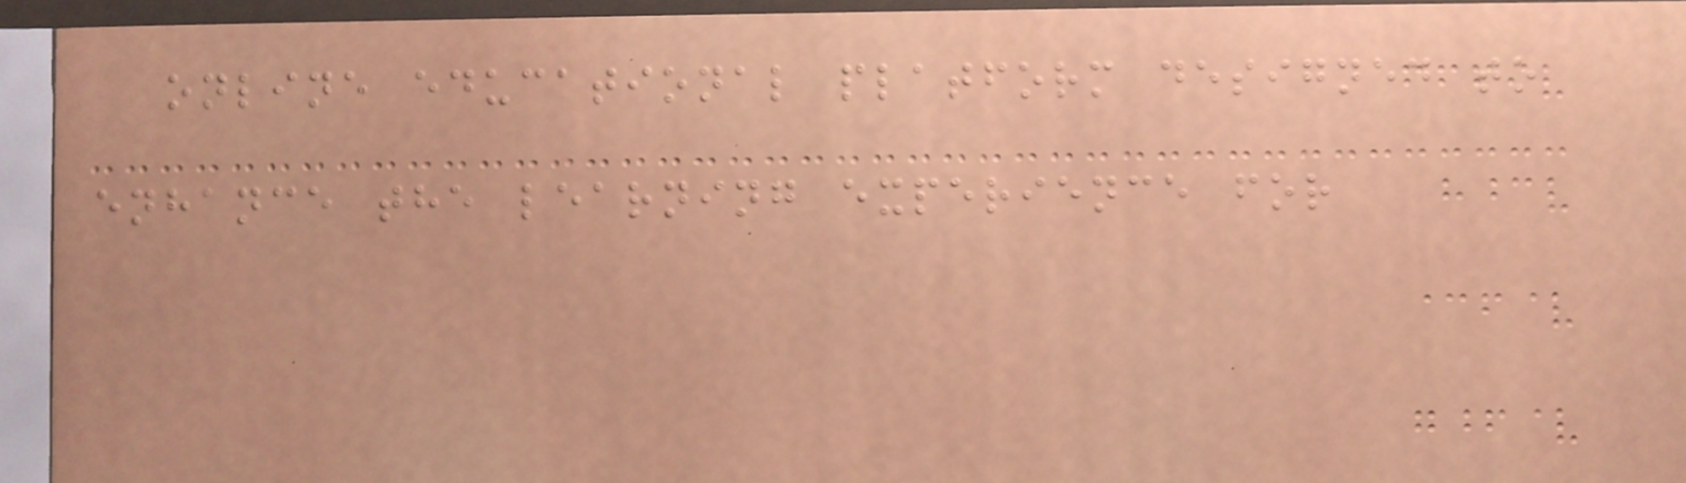online educational platform designed to
enhance the learning experience for
